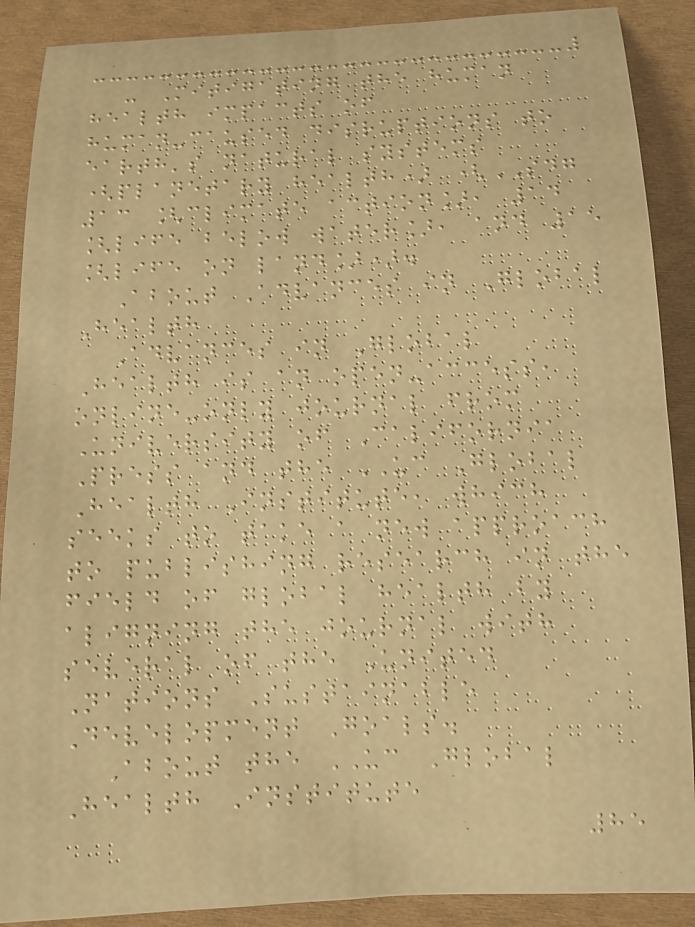- Mitigating the human
health impacts of
human-caused disruptions to
earth's natural systems
(planetary health) (SDG
13 [climate action], 14
[life below water], and 15
[life on land]).
About Advances in Global
Health
Advances in Global
Health is an open-access,
online-only journal from
University of California
Press and the UC Global
Health Institute, which
seeks to take a new approach
to publishing research in the
field of global health by
aligning the journal with
several of the United
Nations Sustainable
Development Goals.
About the UC Global
Health Institute
85
